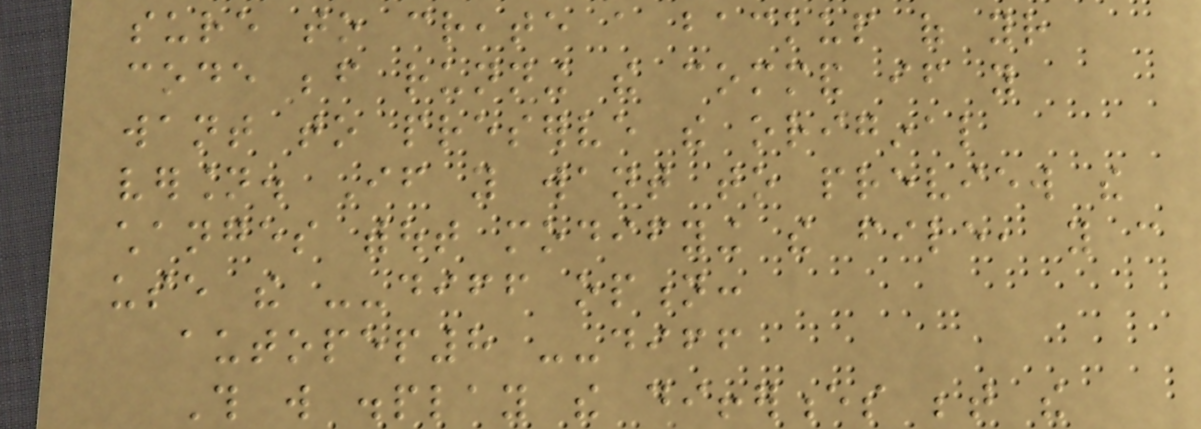sure to create a backup of your
code before running the command if you
want to preserve the original
version. If you want to preview the
changes without modifying the file, you can
use the --diff option:
autopep8 --diff
This will display the differences between the
